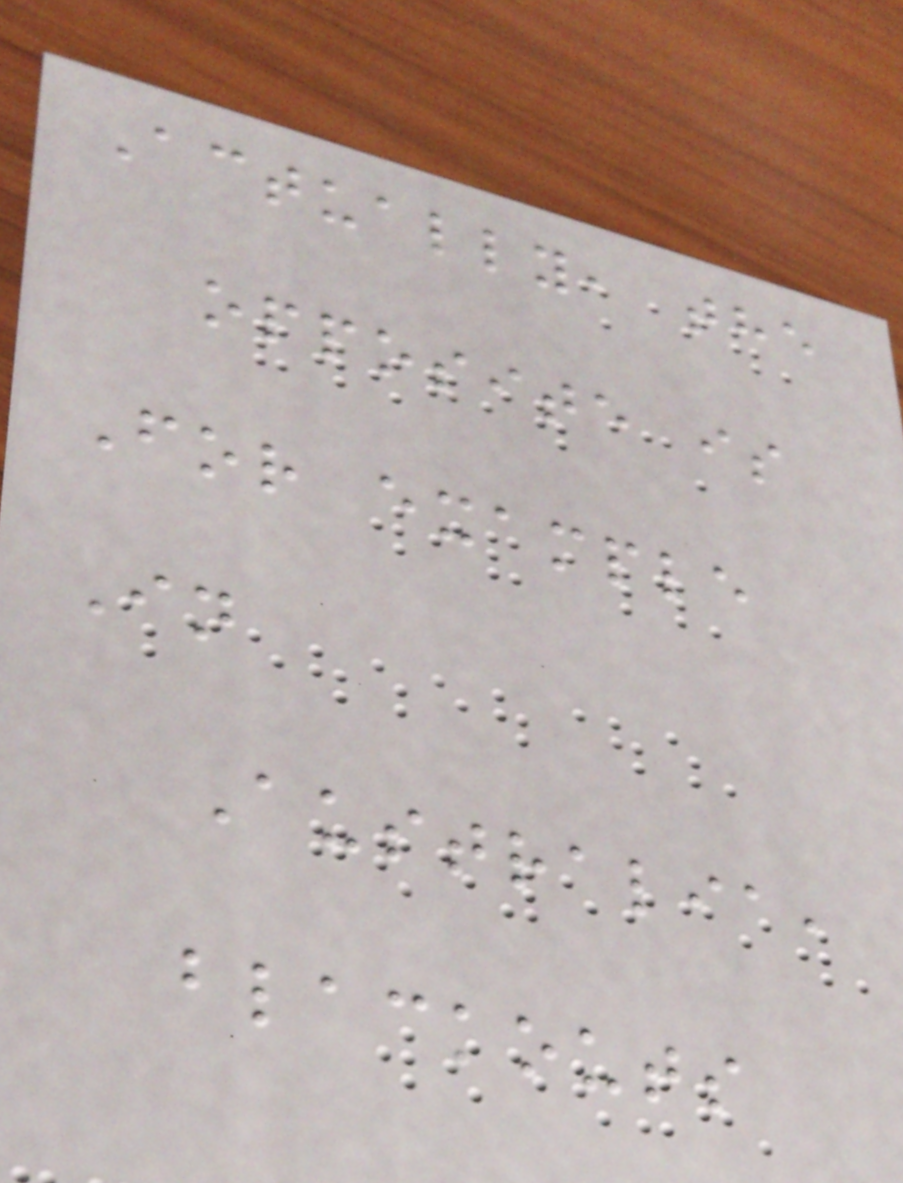Actually, the
opposite is
For example
In
Australia,
blackouts
